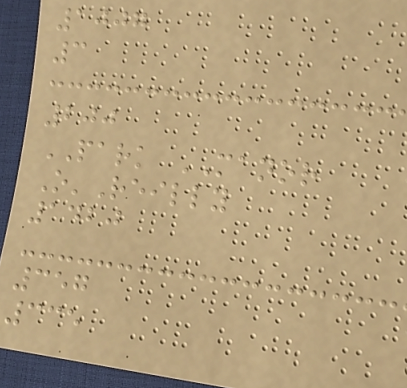1007
3
200
PARK MANOR
O'Reilly
1420
357
335
